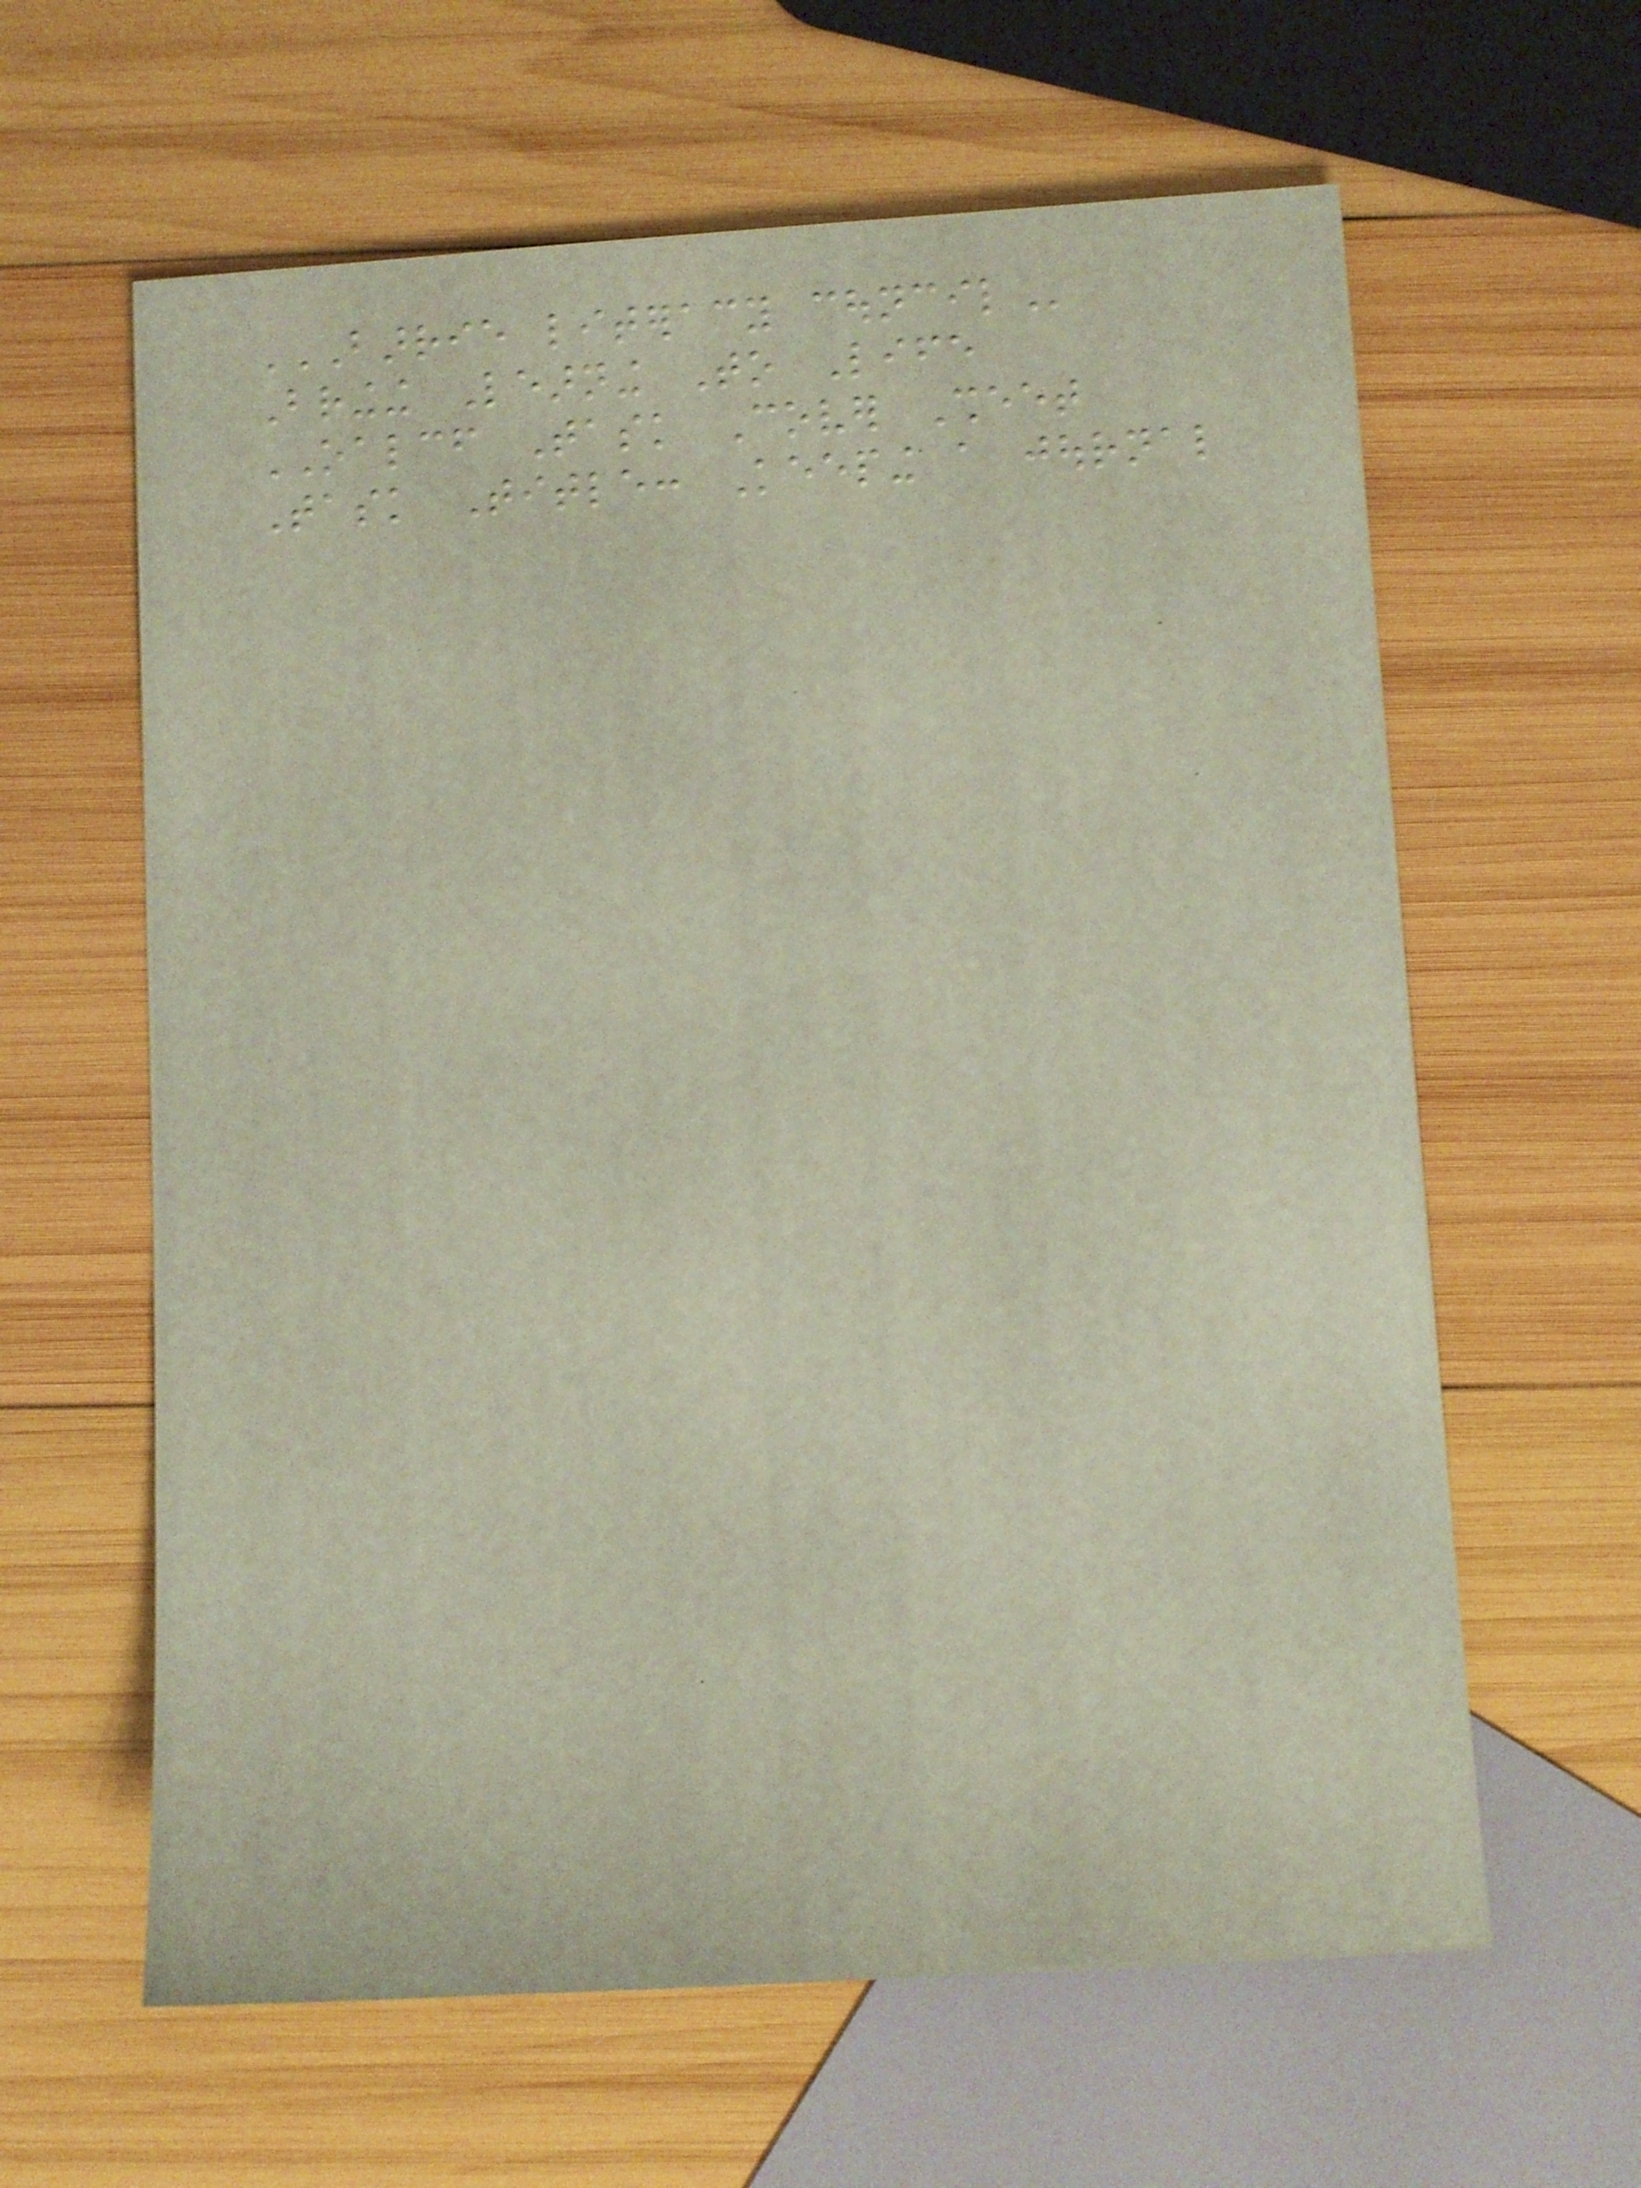BARRIE LITERACY COUNCIL
Bringing Learning To Life
OALCF Task Cover Sheet
Task Title: Keeping a journal
